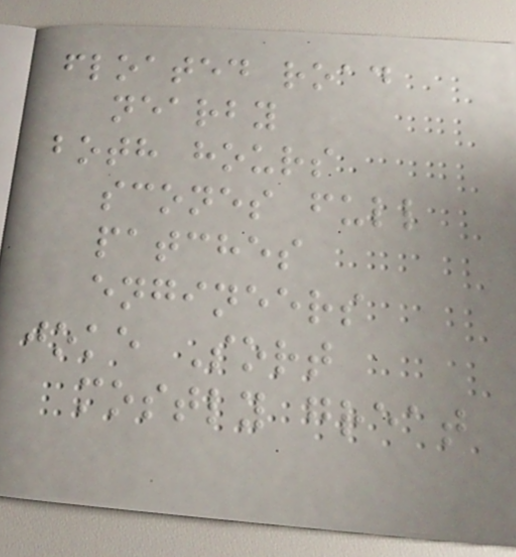floated road
nearby
both hours
scones full
patches
engineers
joke Sort
mostly great
